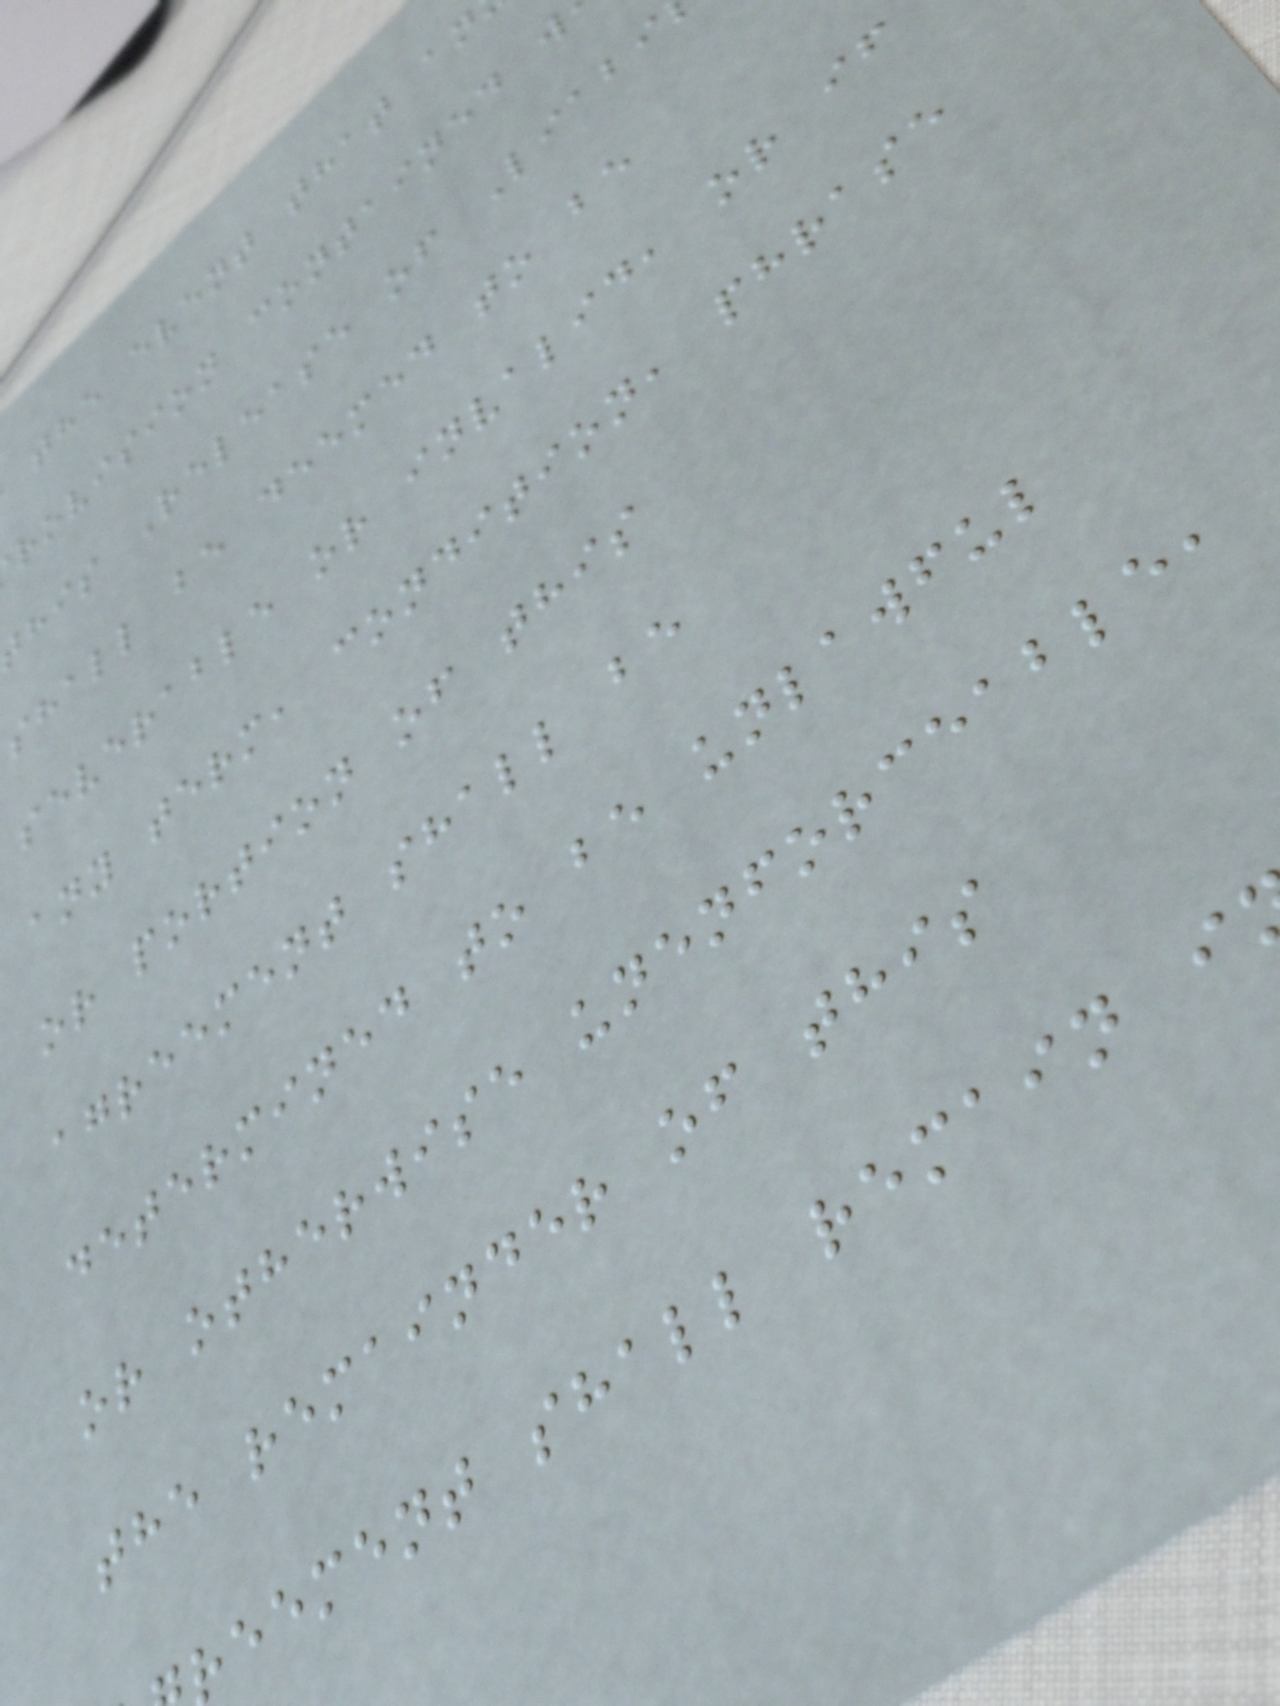the event that an
rovision contained w
his Release of Liabi
shall be deemed to be
severable or invalid, or if
any term, condition, phrase
or portion of this
agreement shall be
determined to be unlawful
or otherwise unenforceable,
the remainder of this
reement shall remain i
